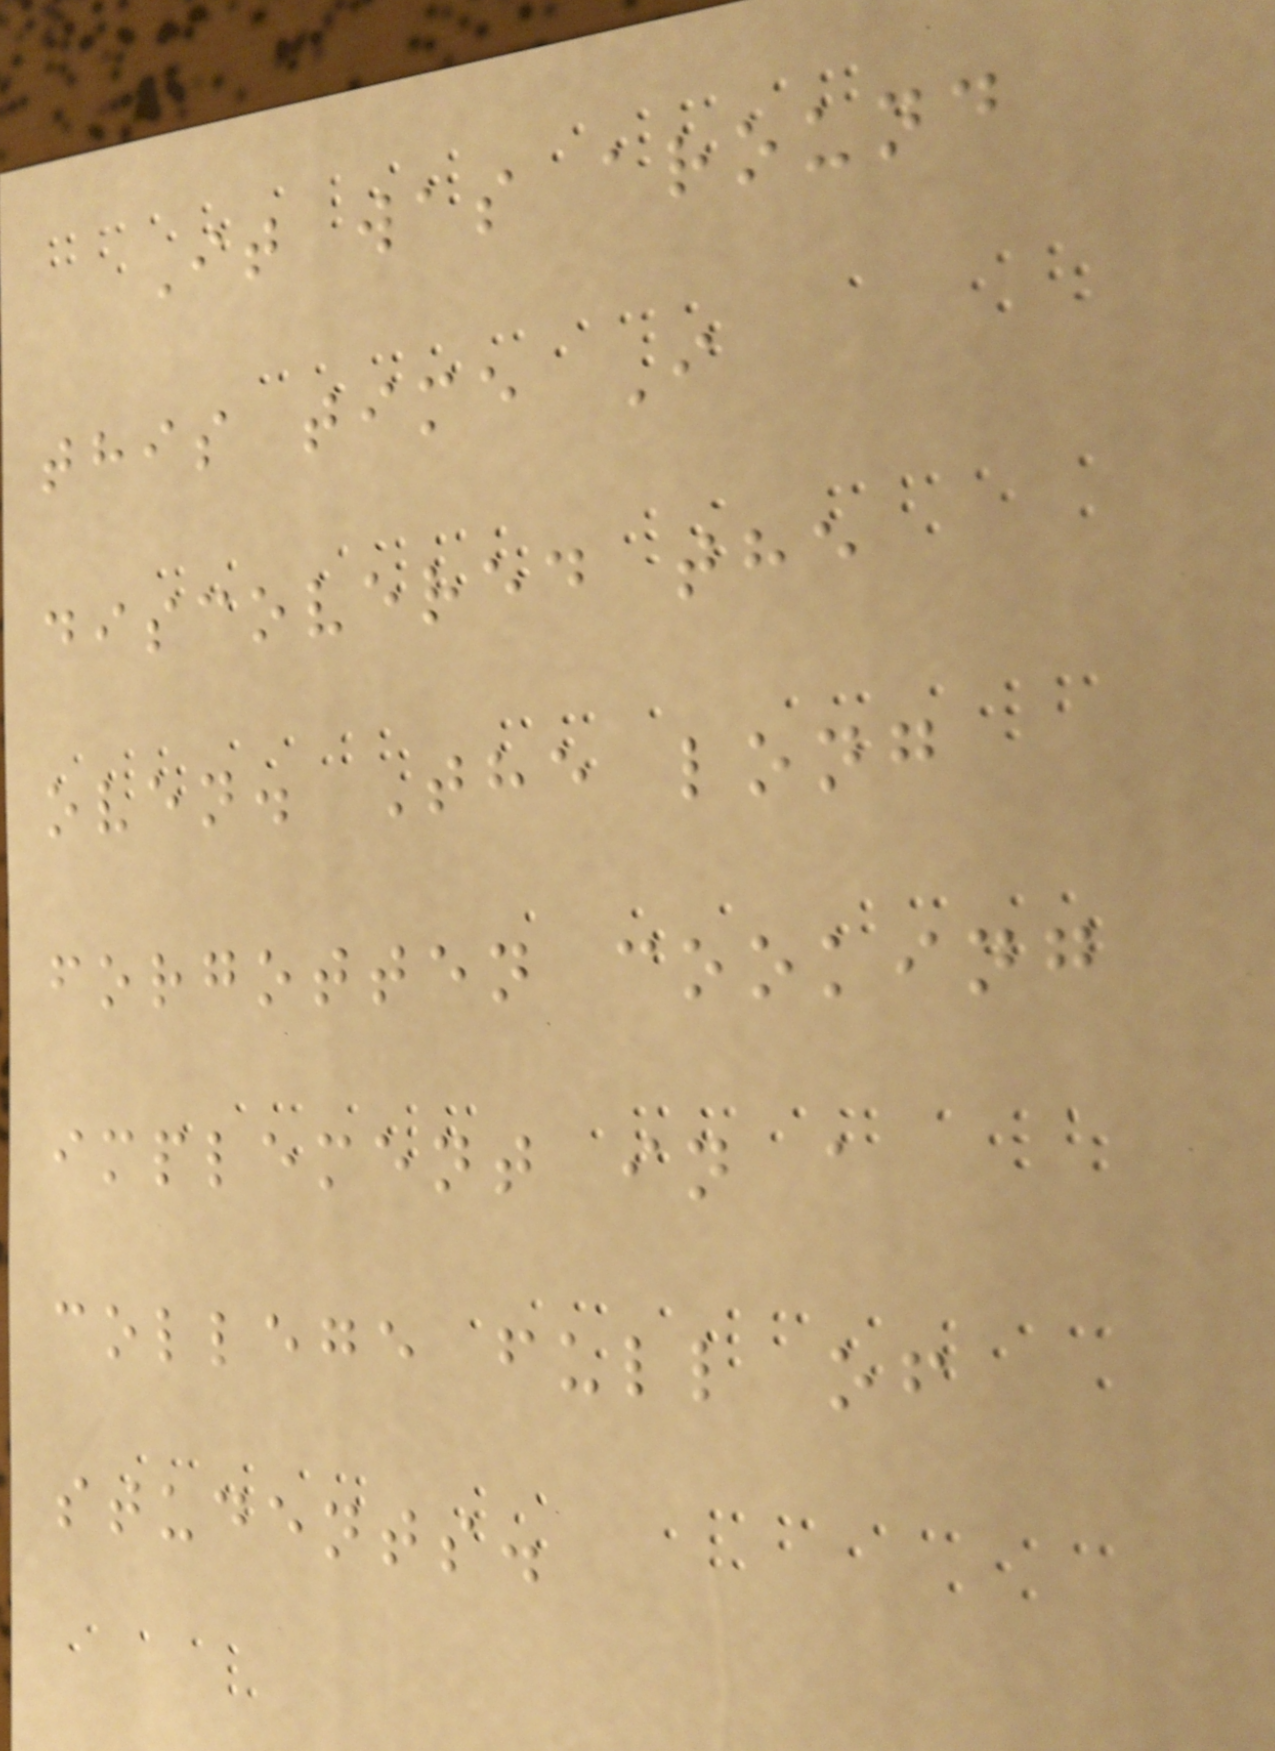It was around
this time I
discovered the
oven. The long
forgotten cooking
implement in a
college full of
students.
